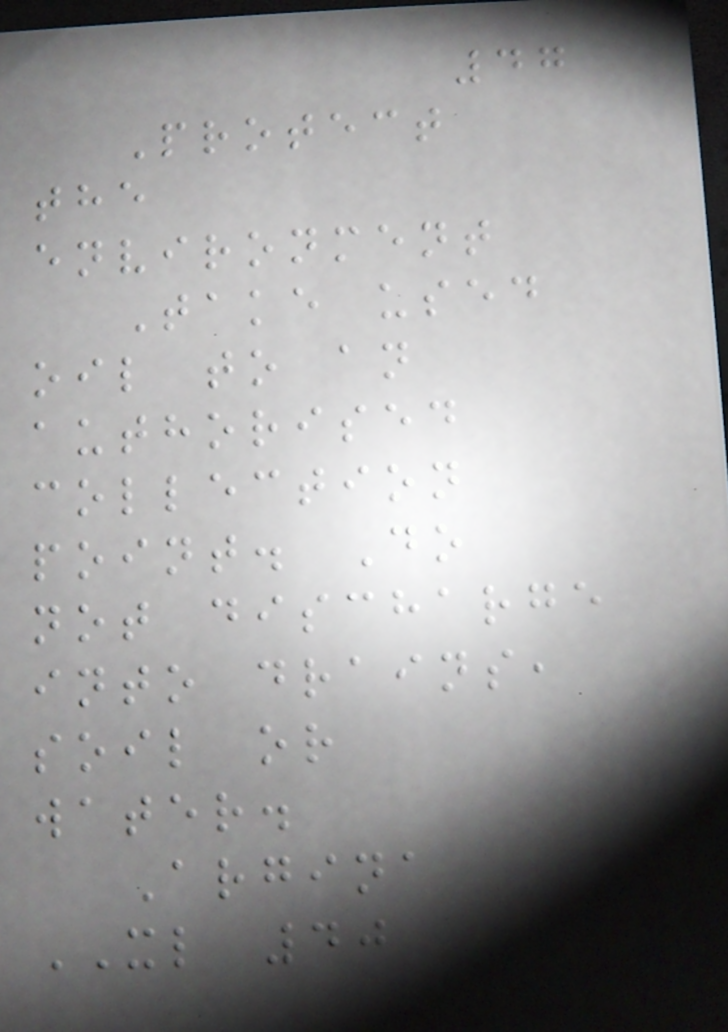47
Protect
the
environment
Take used
oil to an
authorised
collection
point. Do
not discharge
into drains,
soil or
water.
Argina
XL 40
